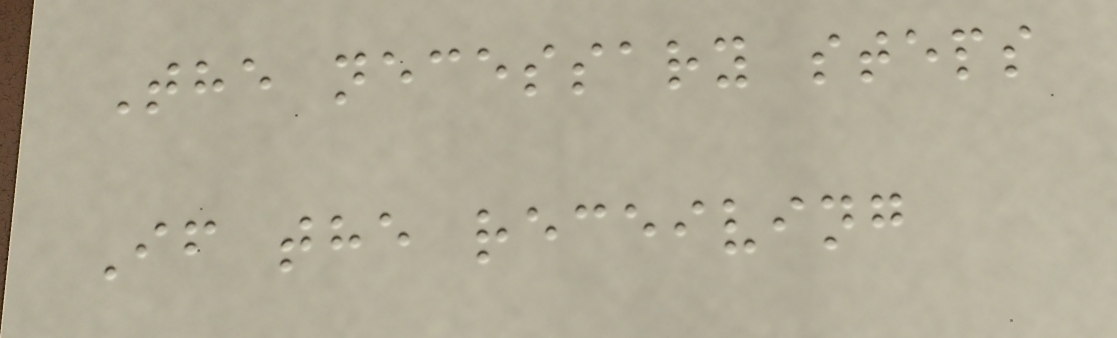The necessary steps
If the receiving
